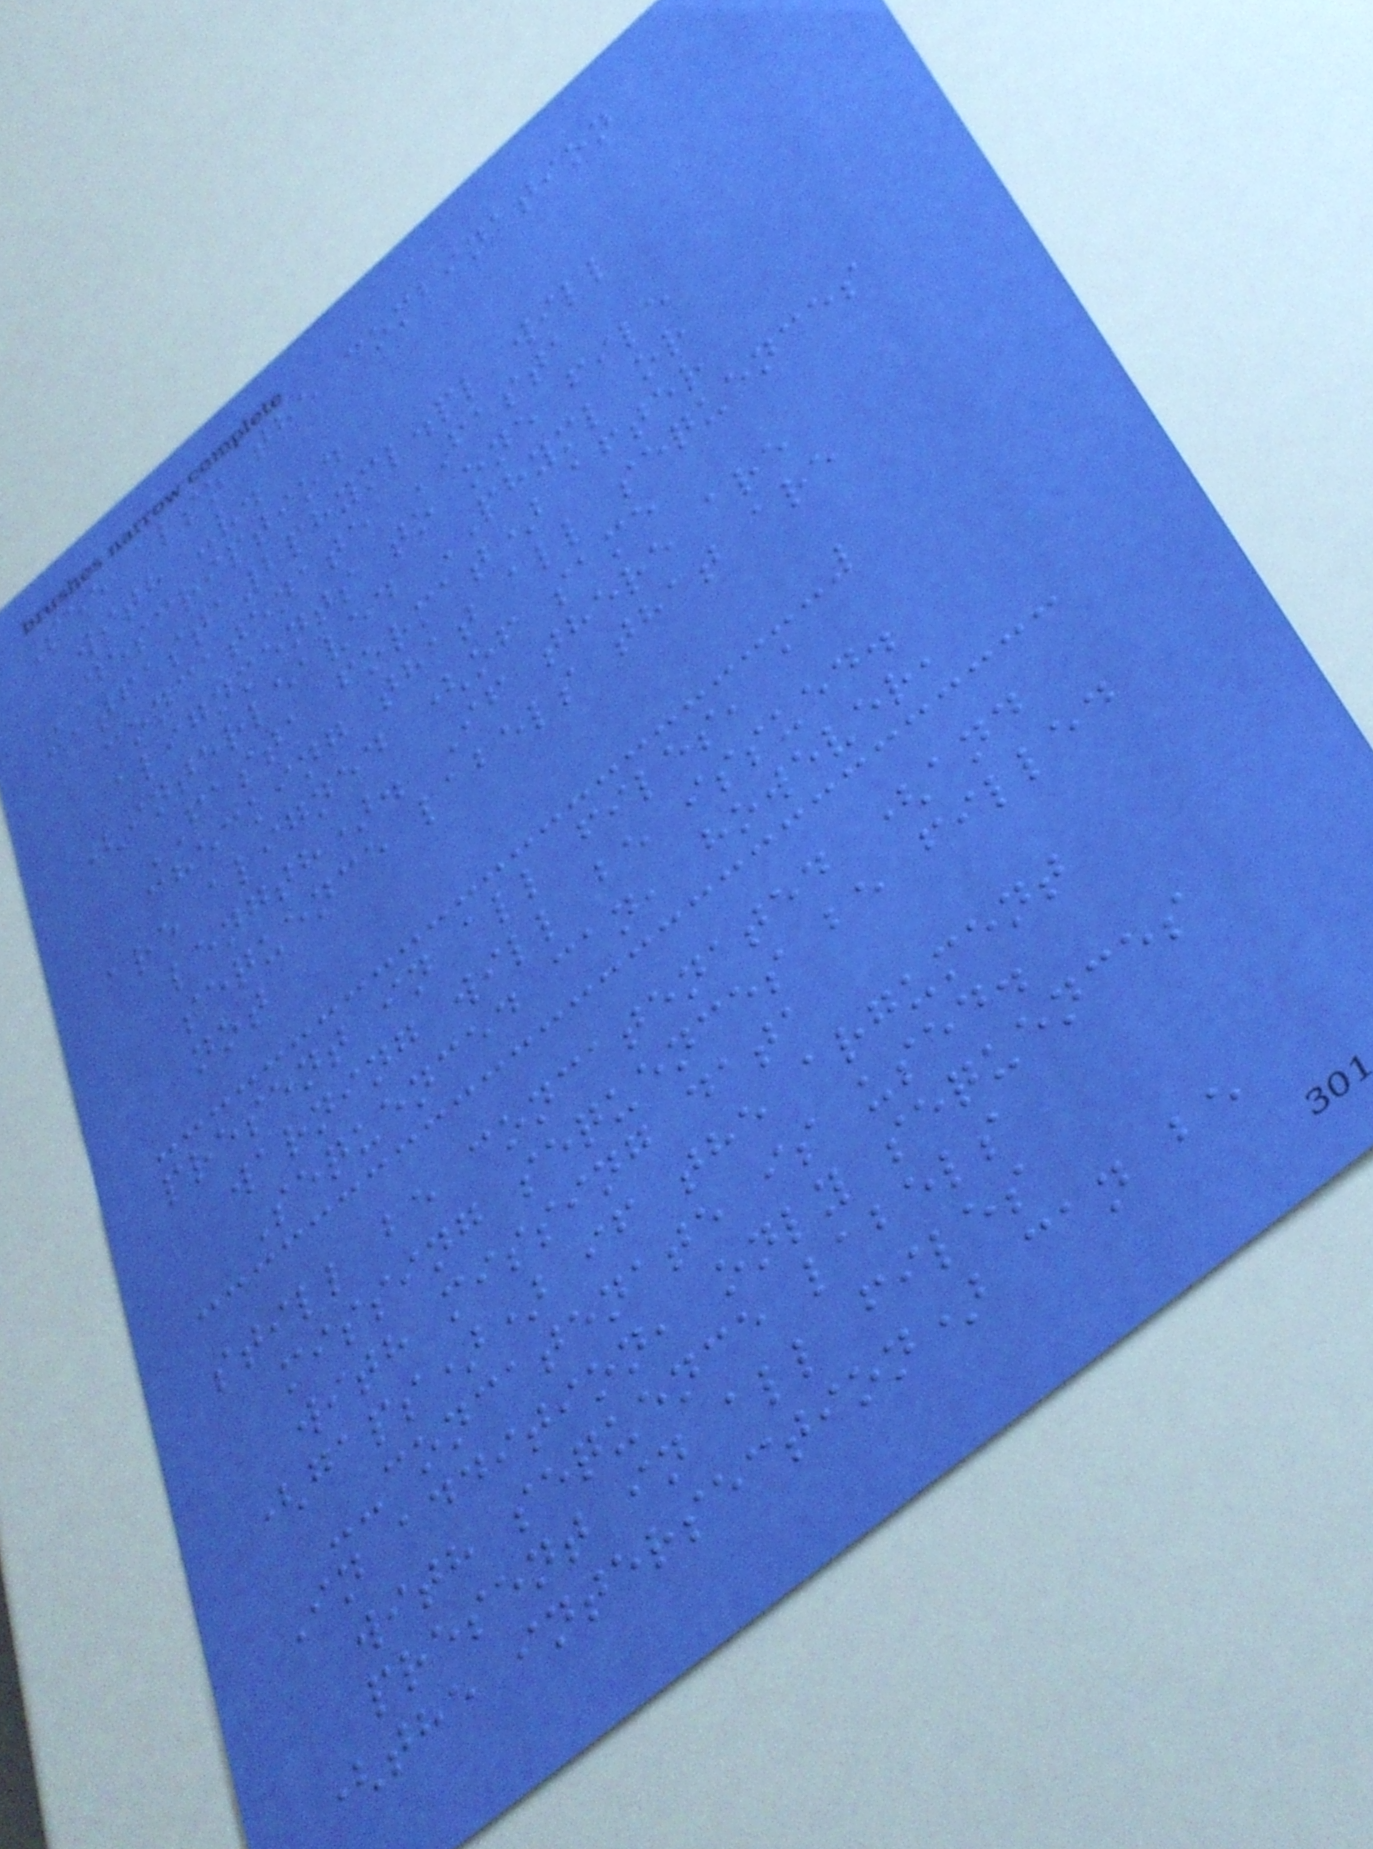See also the combination
with -v.
DESCRIPTION
catfasta2phyml.pl will
concatenate FASTA
alignments to one file
(interleaved PHYML or
FASTA format) after
checking that all sequences
are aligned (of same
length). If there are
sequence labels that are
not
present in all files, a
warning will be issued.
Sequenced can, however,
still be concatenated (and
missing sequences be filled
with missing data
(gaps)) if the argument
--concatenate is used.
In addition, only sequences
with sequence labels
present in all files
(the intersection) can be
